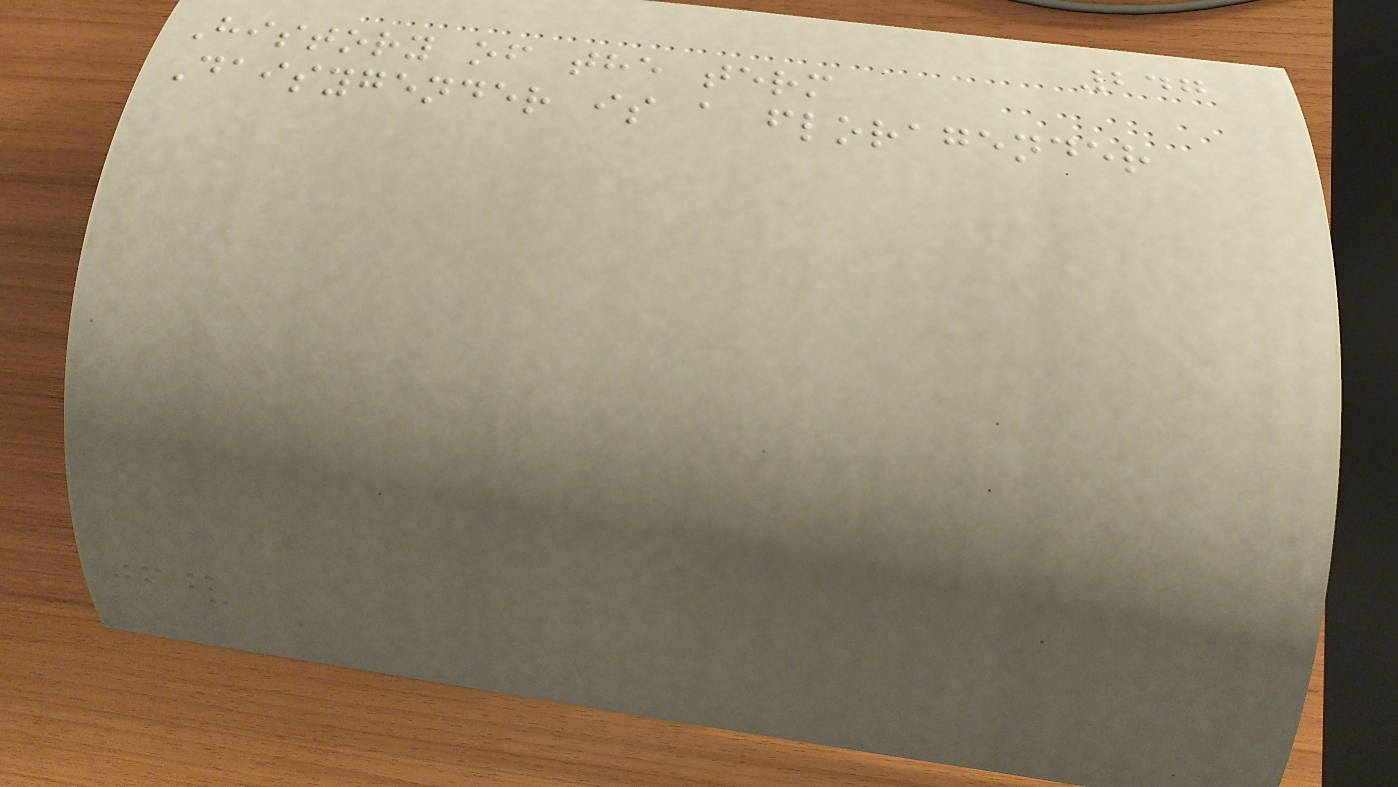247
History of the term
Daisygender is a floragender
